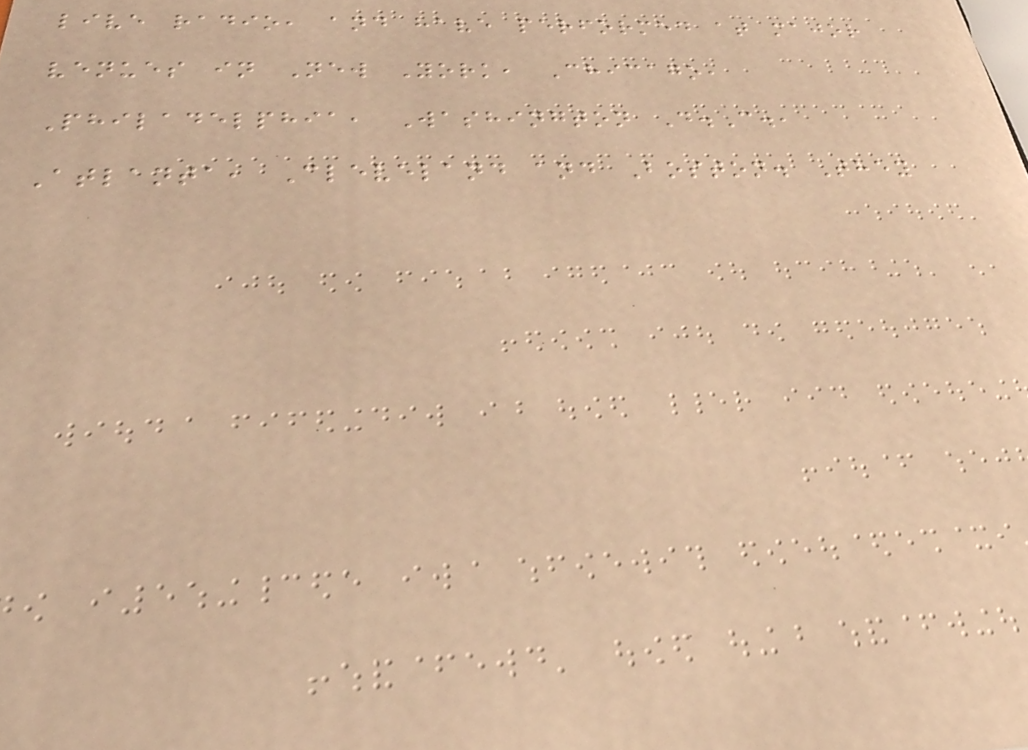live radio, and have performed at major
venues in New York, Chicago,
Philadelphia, Washington D.C.,
Atlanta, Cleveland and Boston. They
